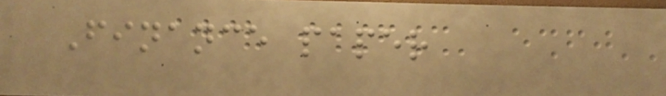Finance paper
